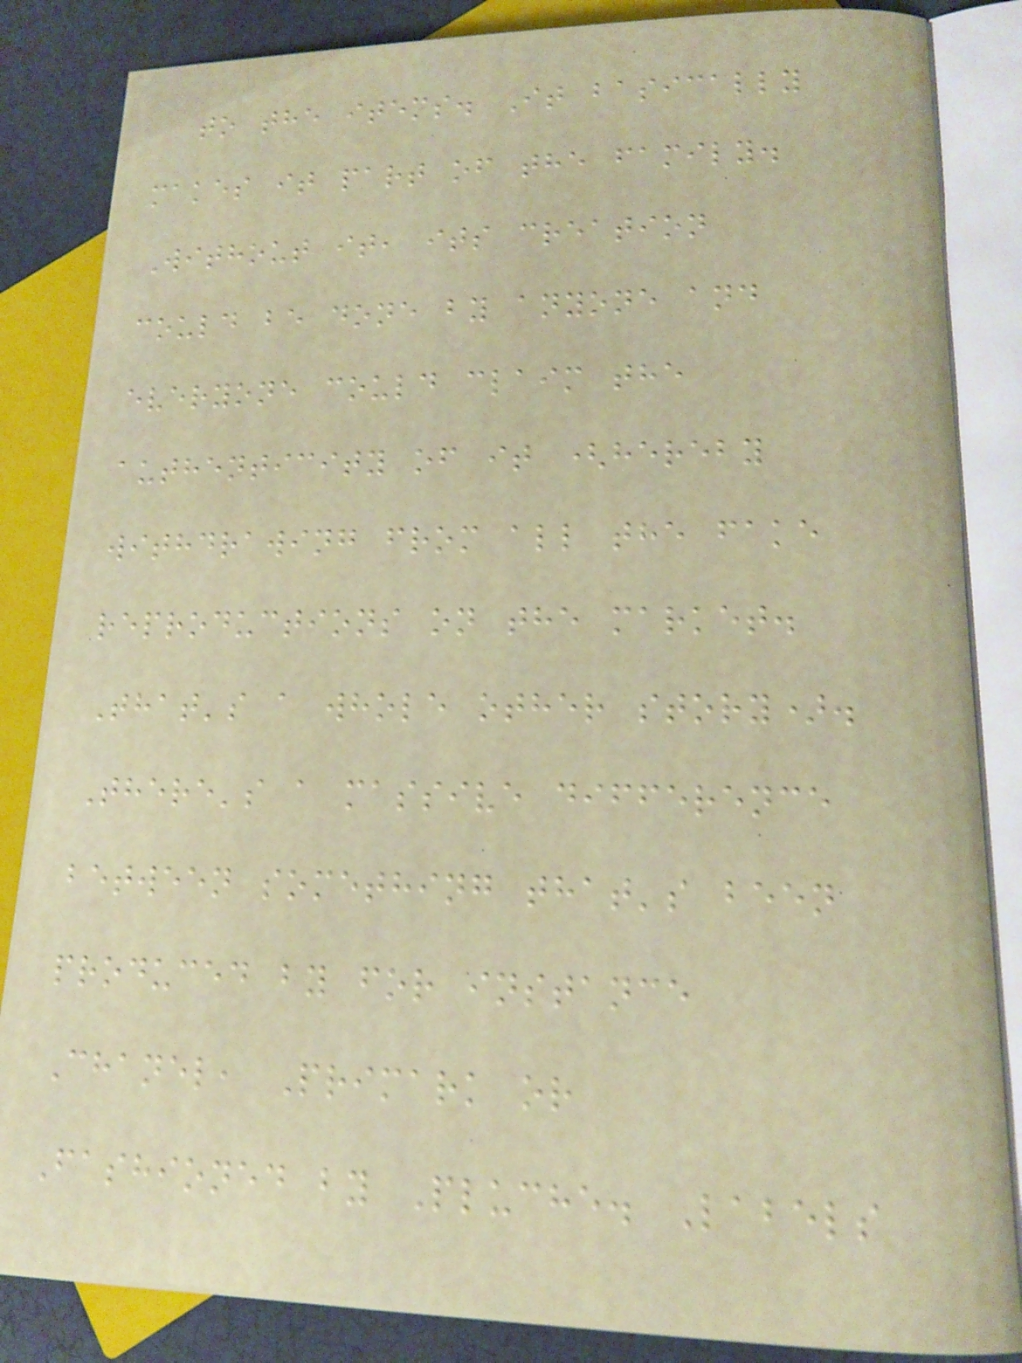to the items. It basically
makes it part of the family.
Without it, its creation
could be done by anyone and
everyone could claim the
authenticity of it (hereby
withdrawing from all the fake
reproductions on the market.
That's a whole other story).
There's a massive difference
between something that's been
produced by for instance
Chanel, Primark or
Fashioned by Pluche. Labels
